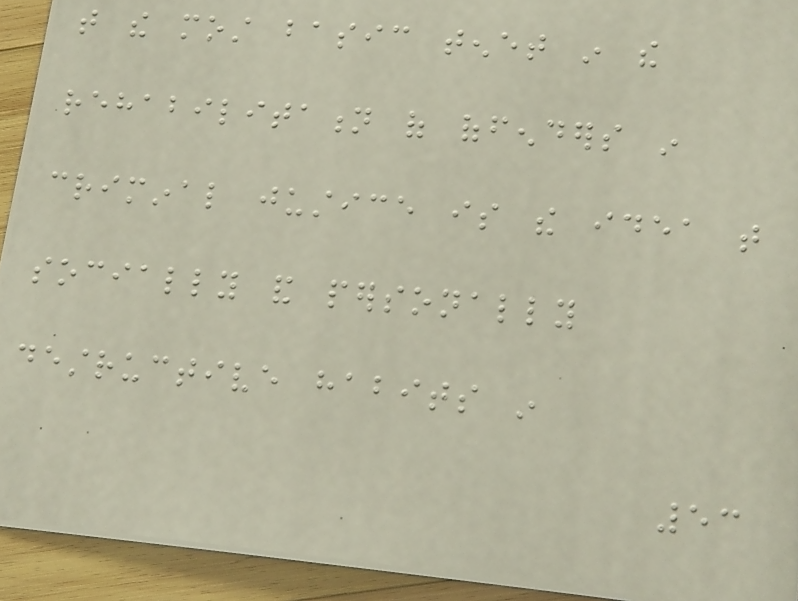that the most basic tenet in the
rehabilitation of offenders in
criminal justice is the idea that
socially and personally
destructive habits in
53
